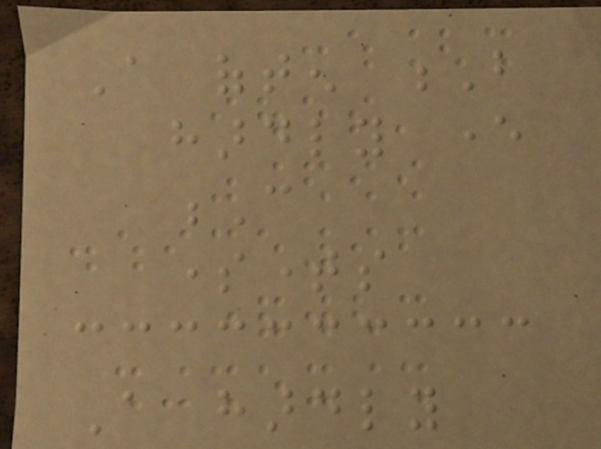A often B
hardly ever
C
sometimes
A hardly
